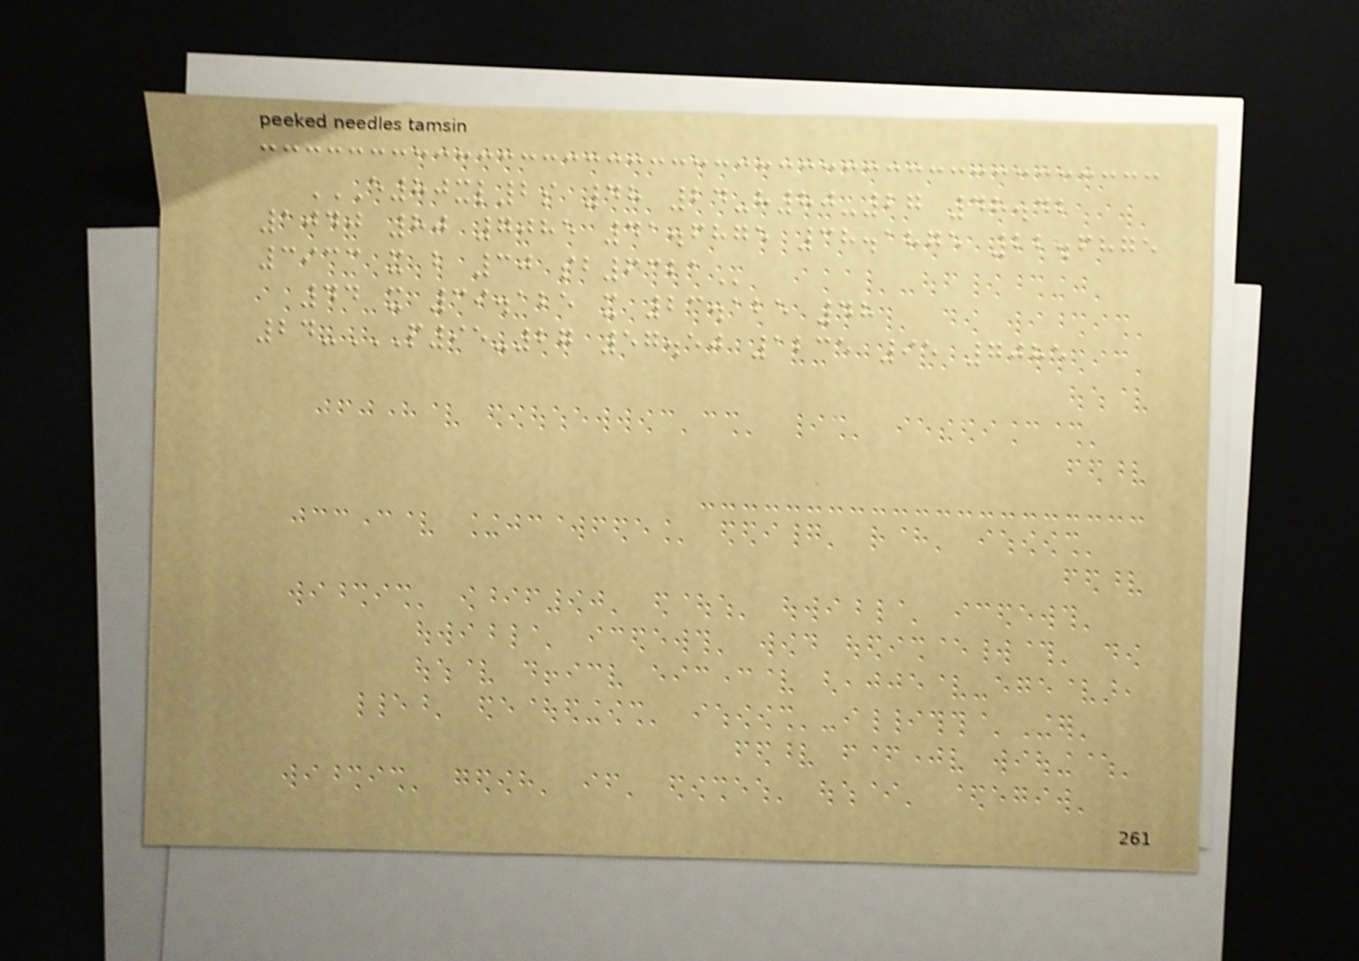E80XL2S 48 24-H80-27 48.42
1040 80 7085 41.6875 38.1875 22.6875
3933 X B 30 SB6321
44 x 39.125 x 23.125 48
24-P95-27 57.50 1235 95 7085
